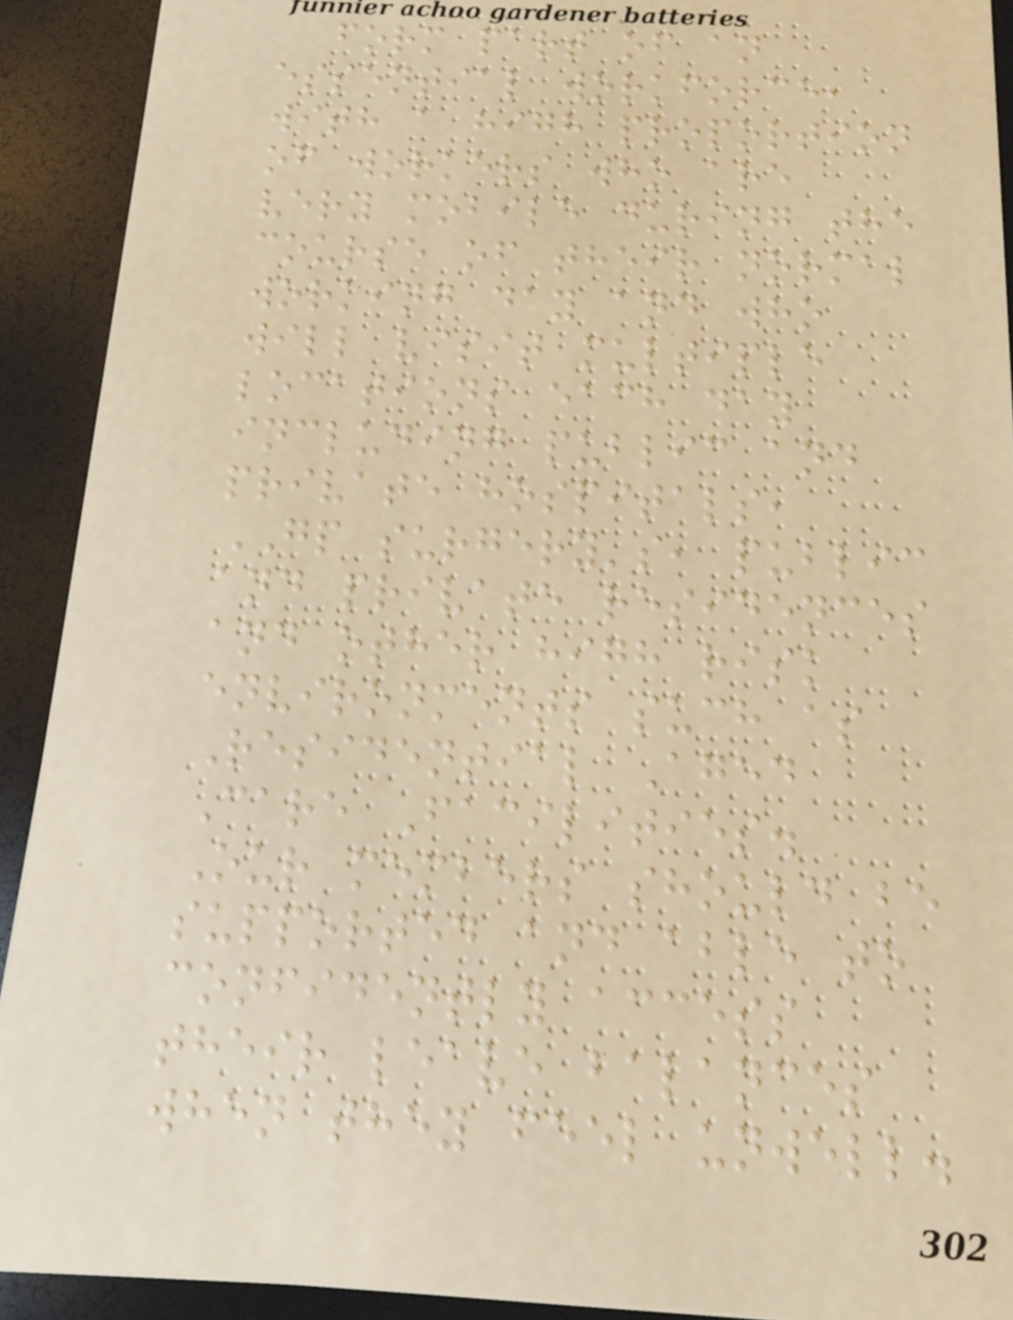form part of an
essential workforce,
with a high proportion
of workers who are
very mobile during the
course of their normal
working day and who
will visit multiple
locations each day
including public and
private hospitals,
GP surgery's, public
and private residences
and other high risk
environments such as
Residential Aged
Care Facilities.
Our members should be
supported and able to
confidently access
their leave balances
when they feel unwell.
